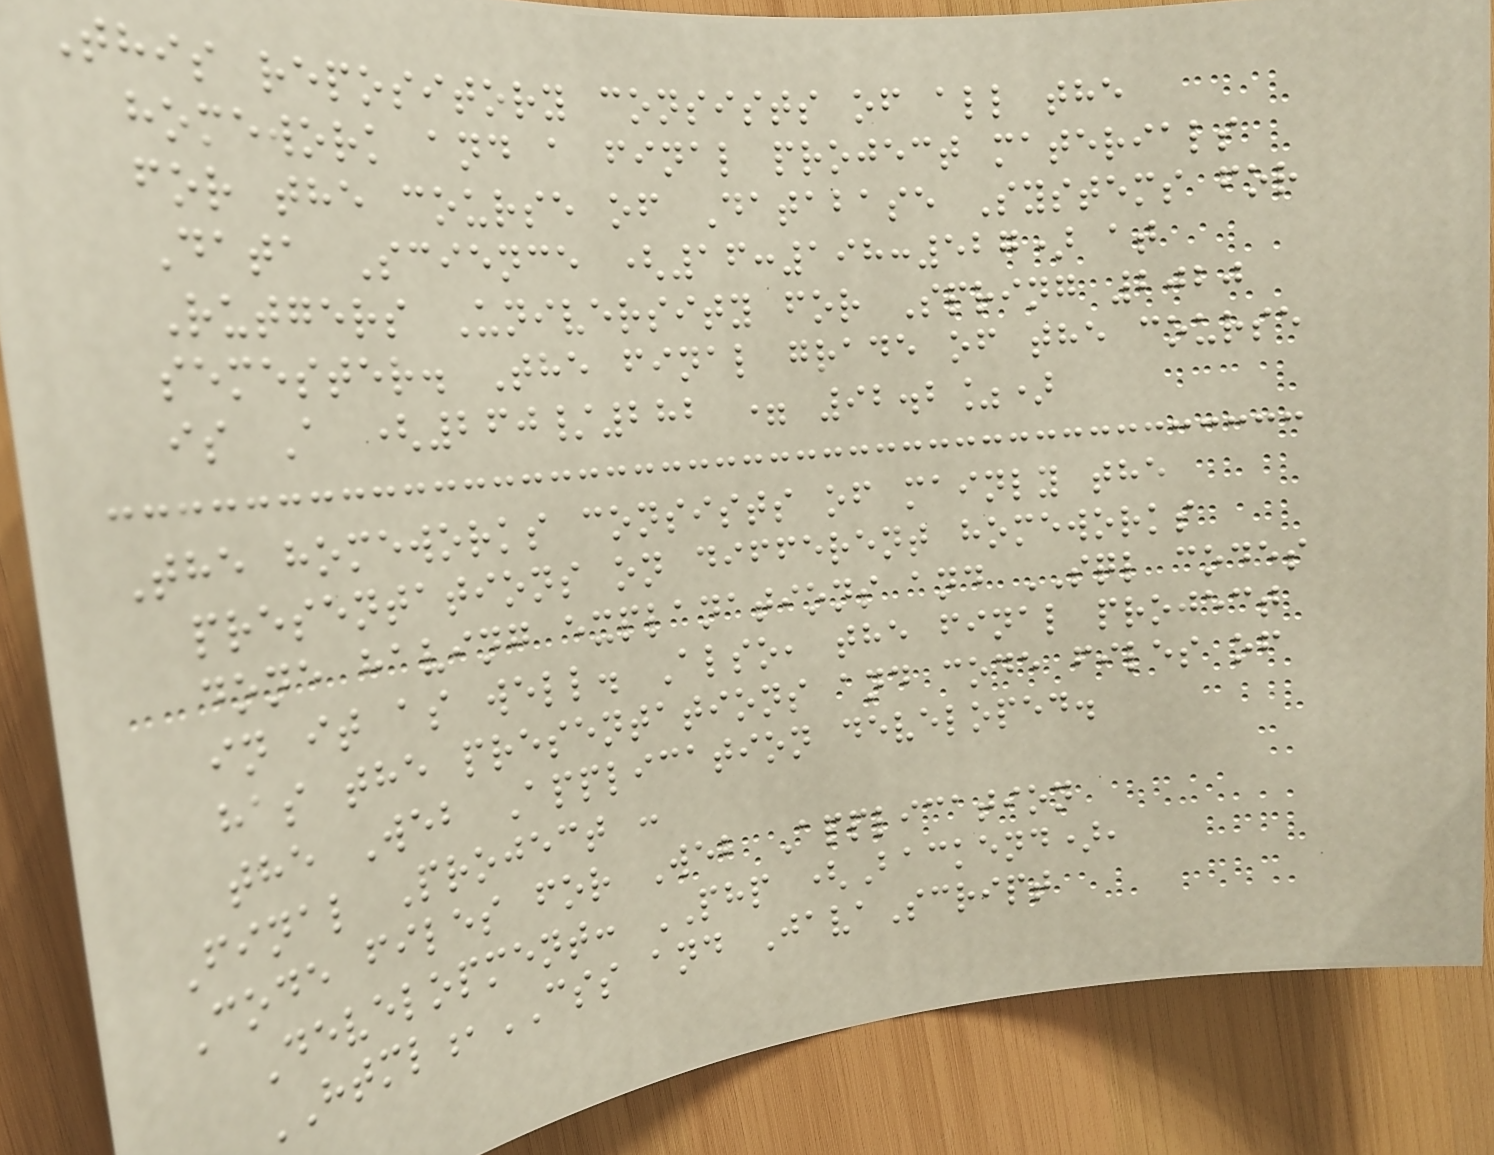This repository consists of all the
homework and a final project materials
for the course of Database Systems for
Data Science (16:198:527) at
Rutgers University for Spring 2020
semester. The final grade of the course
is A (260/282 = 92.2%)
The homeworks consists of mainly the
presentations on different homeworks
done having explanations and SQL codes
in it as well. Also, the final project
has the presentations and code files of
the Web Application developed.
Final Project :
Code files for Web Application
Development: PHP (Backend),
HTML,CSS and JavaScript
